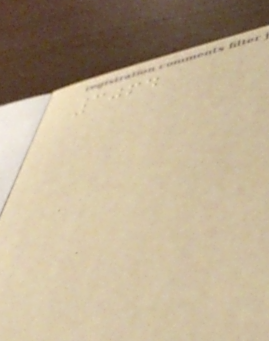3064
